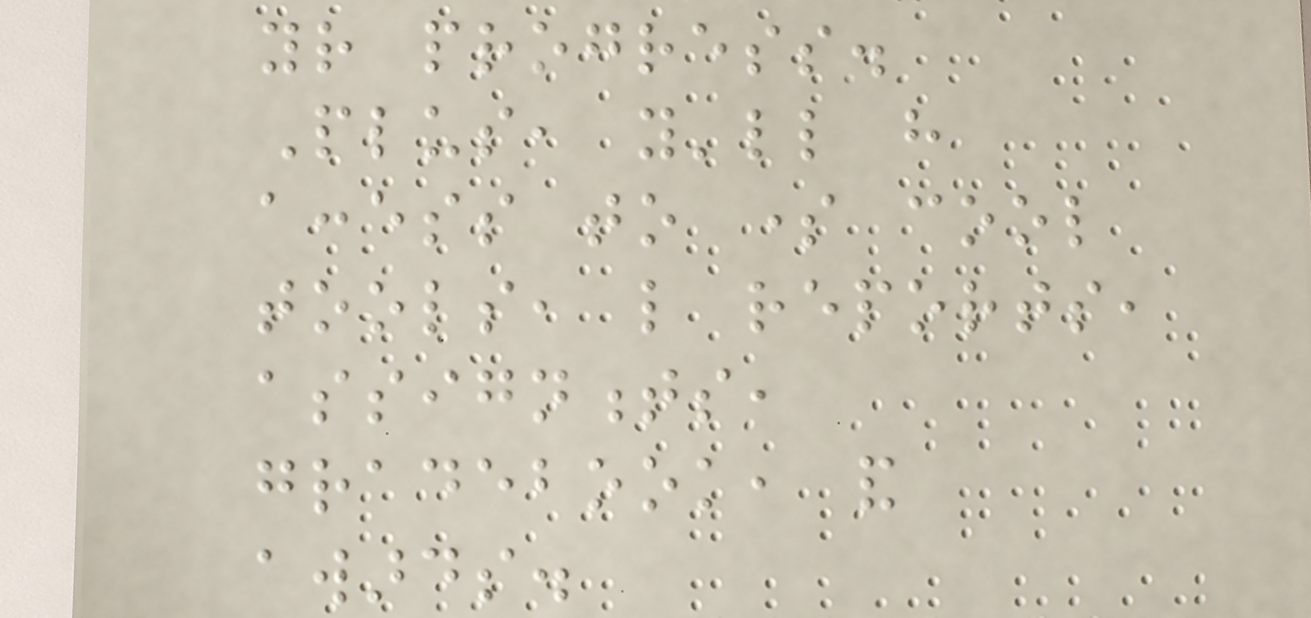your progress.
Plus, you'll have
access to some cool
tools, like reports,
assignments,
gradebook, and
awards.
